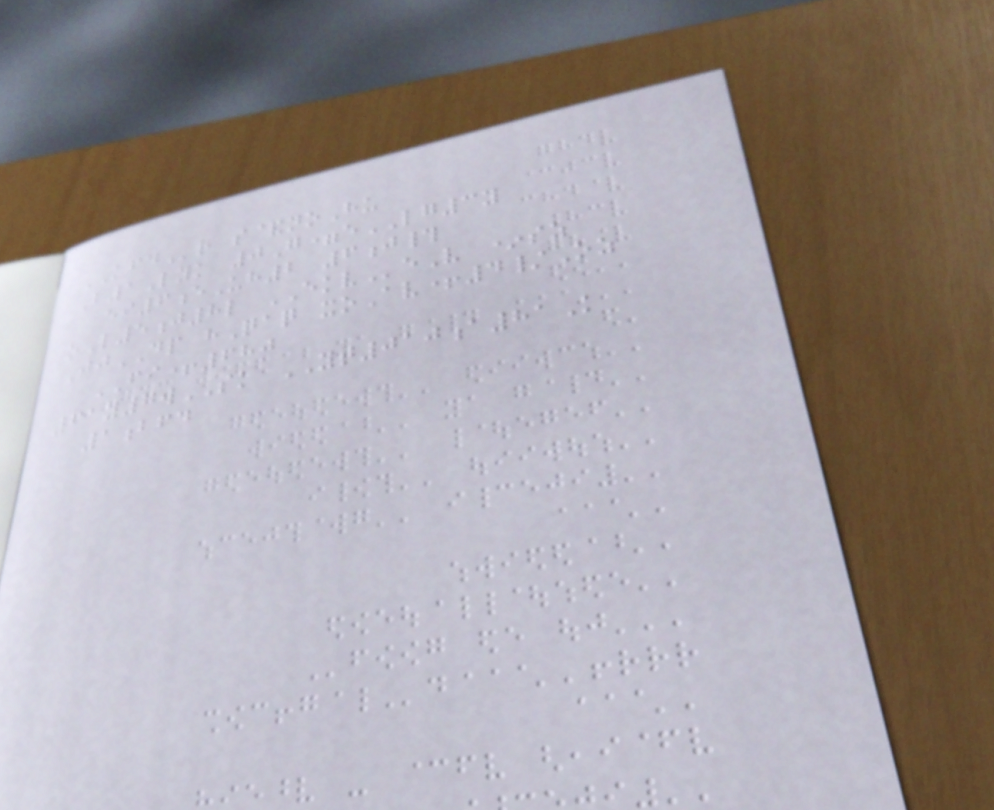KFDr s&noHu
B1Lyk 0G=eLG3y
ei6eUh2 6j#
oL5j8l EKVeV *sz
JjDP hQaq xoAv+4/Oz
FI+680
61y7wSK YT010a81K
1bfd
